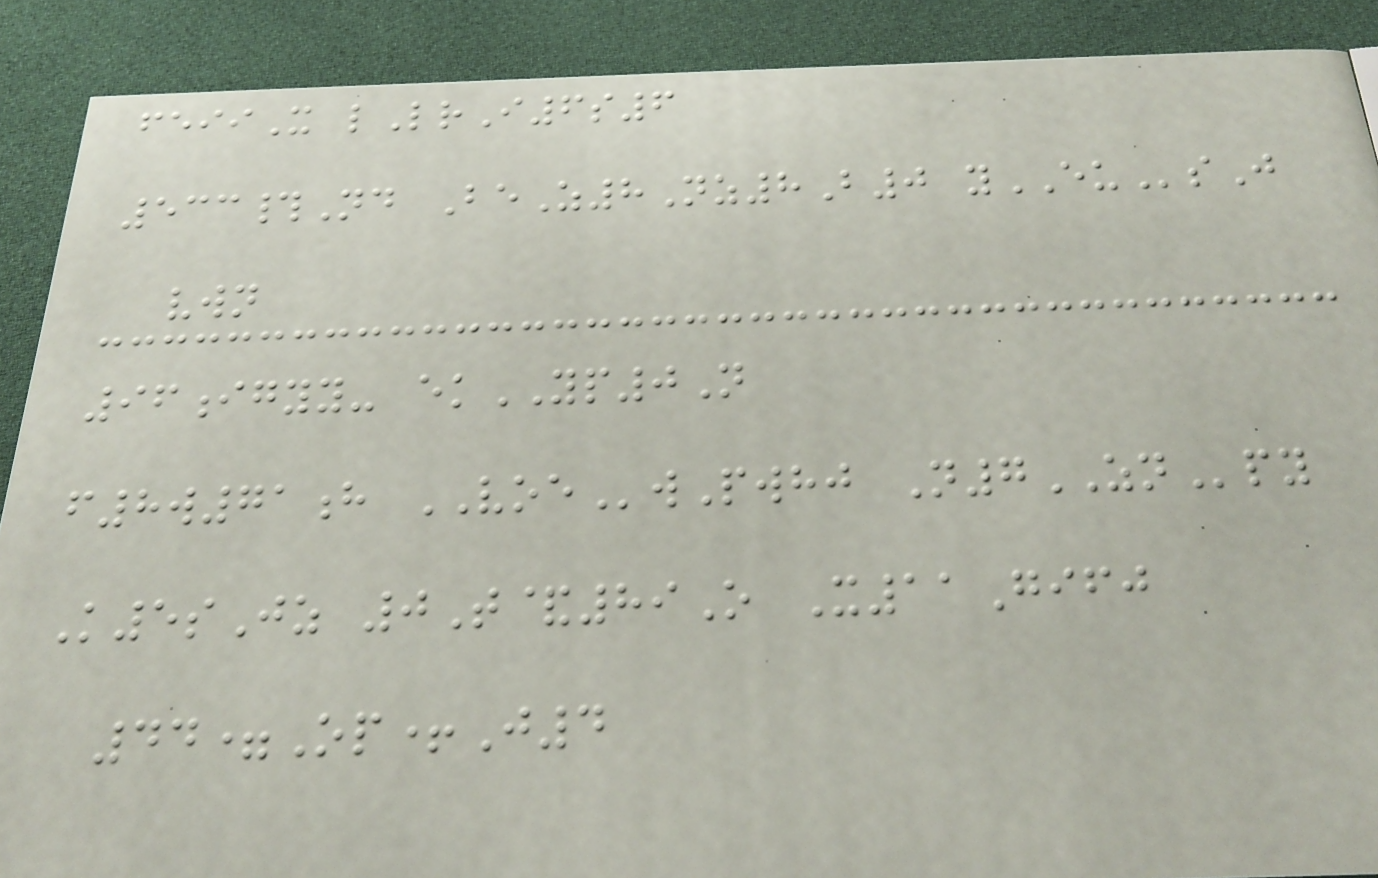feiiX lLrI6s6
533#Nd BeZ8Nz8B0 yEUsJ
vwn
96igyy- ekYP0N
f8w71h VOEwPwhj N7ZNpy
K5sJz 0T&89O X11Gifj
44=Op+J4
